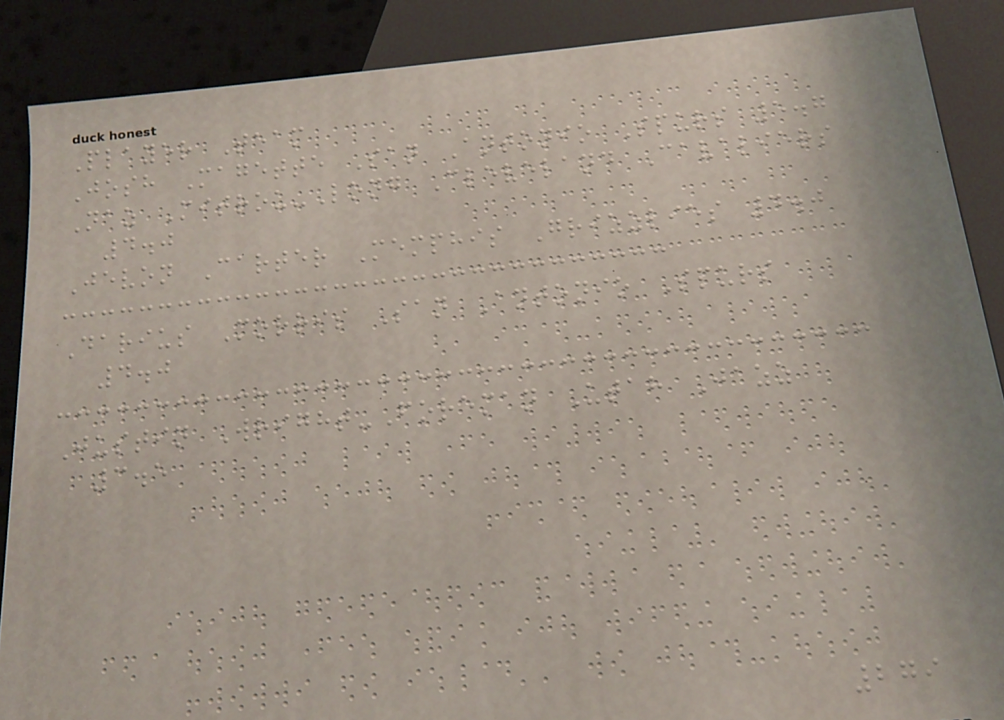Player Team
Josh Magette San Antonio Spurs 5.7
Naz Mitrou-Long Cleveland Cavaliers
4.0
Jevon Carter Memphis Grizzlies 4.0
Darius Morris San Antonio Spurs
4.0
Justin Wright-Foreman Utah Jazz
3.5
279
